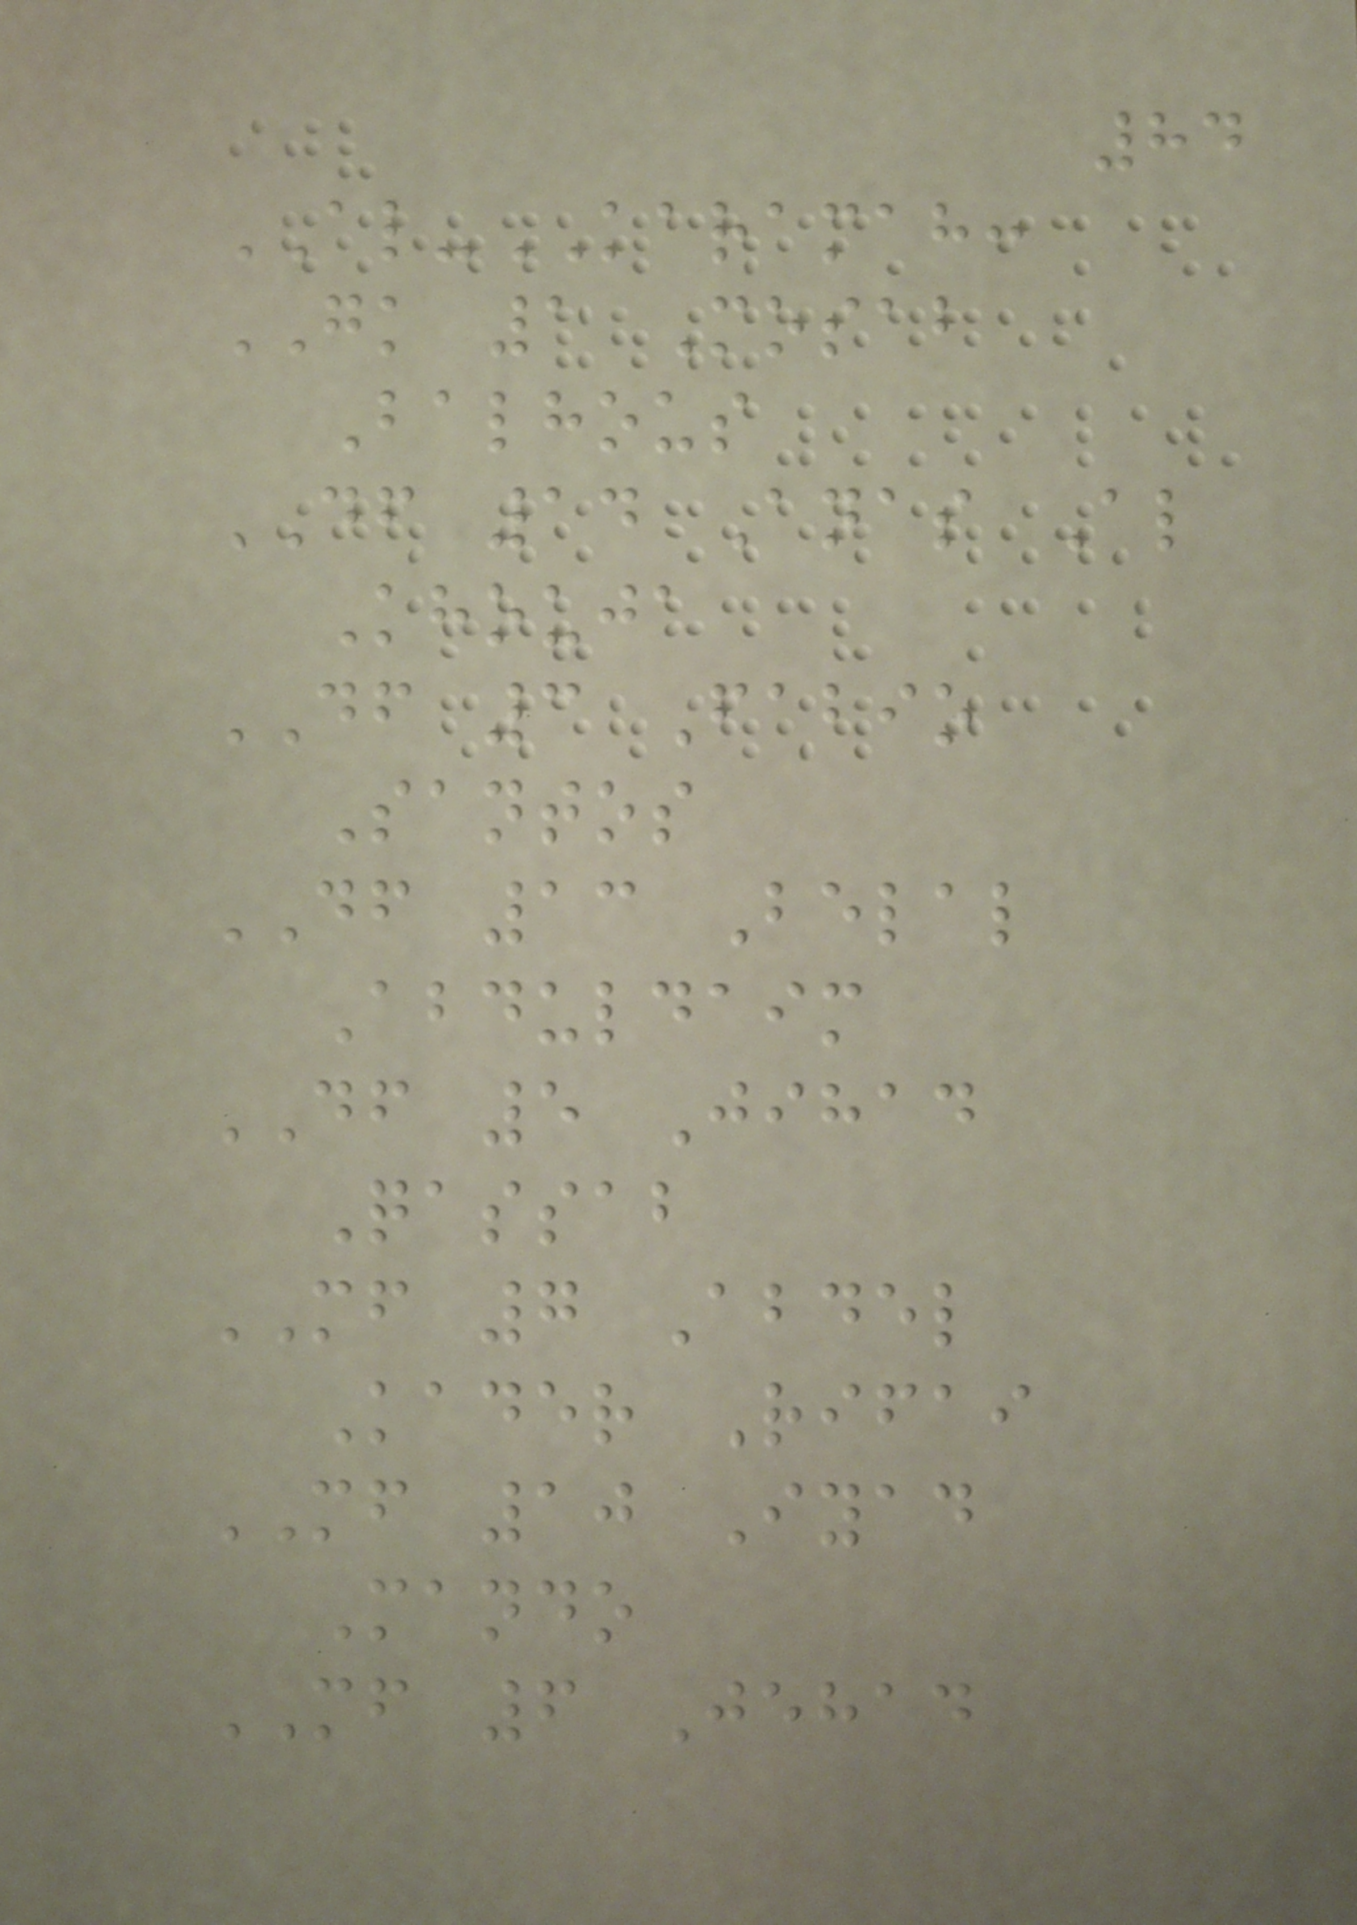84
AL-KARAMAH:
GK 1 Mosab
Balhous
DF 14 Anas Al
Khouja
DF 3 Fabio
Santos
DF 13 Belal
Abduldaim
DF 5 Jihad
Qassab
MF 7 Abdel
Kader Rifai
MF 10 Iyad
Mando
MF 6 Jehad
